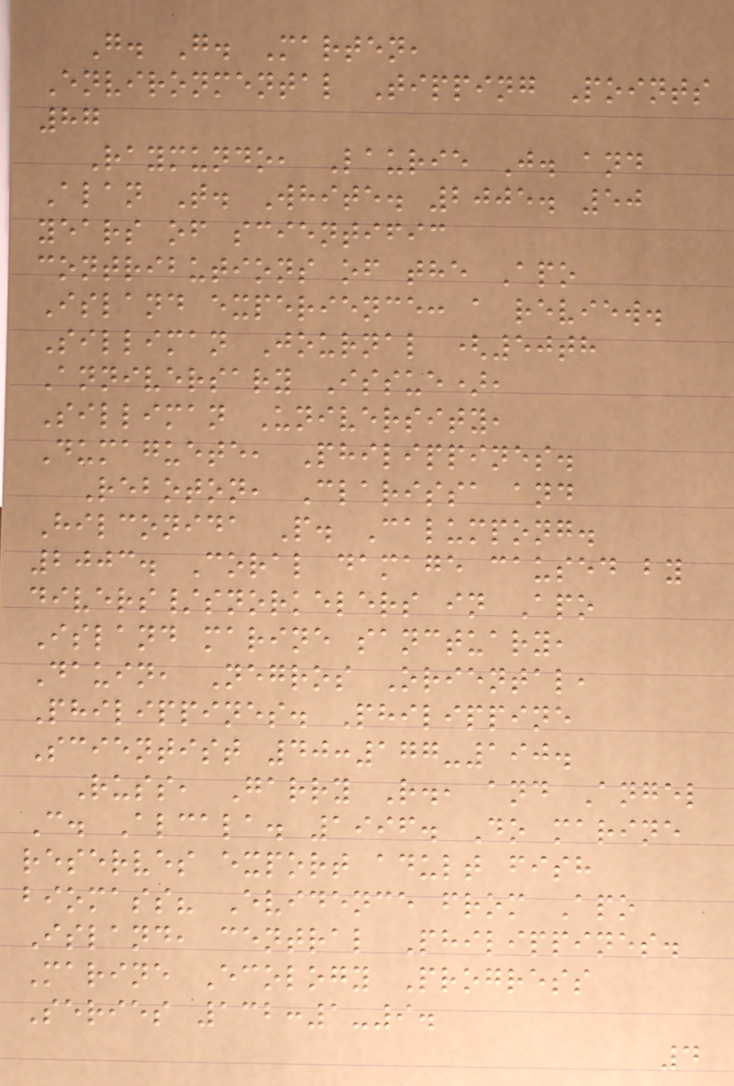G. G. Marten,
Environmental Tipping Points
87
Raymundo, Laurie J. and
Alan T. White. 2005. 50
years of scientific
contributions of the Apo
Island experience: a review.
Silliman Journal (50th
Anniversary Issue),
Silliman University,
Dumaguete, Philippines.
Reboton, Clarissa and
Hilconida P. Calumpong.
2003. Coral damage caused by
divers/snorkelers in Apo
Island marine sanctuary,
Dauin, Negros Oriental,
Philippines. Philippine
Scientist 40:177-190.
Russ, Garry R., and Angel
C. Alcala. 1996. Do marine
reserves export adult fish
biomass? Evidence from Apo
Island, central Philippines.
Marine Ecology Progress
Series 132:1-9.
4
